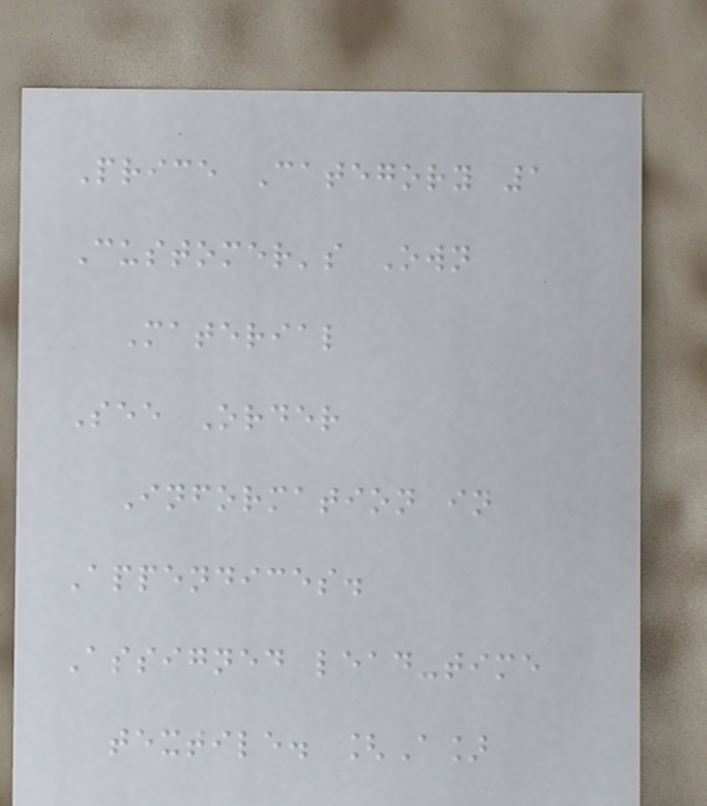Price Category 1
Customer's Own
Material
See Order
Information in
Appendices.
Assigned lead-time
textile. [A]
